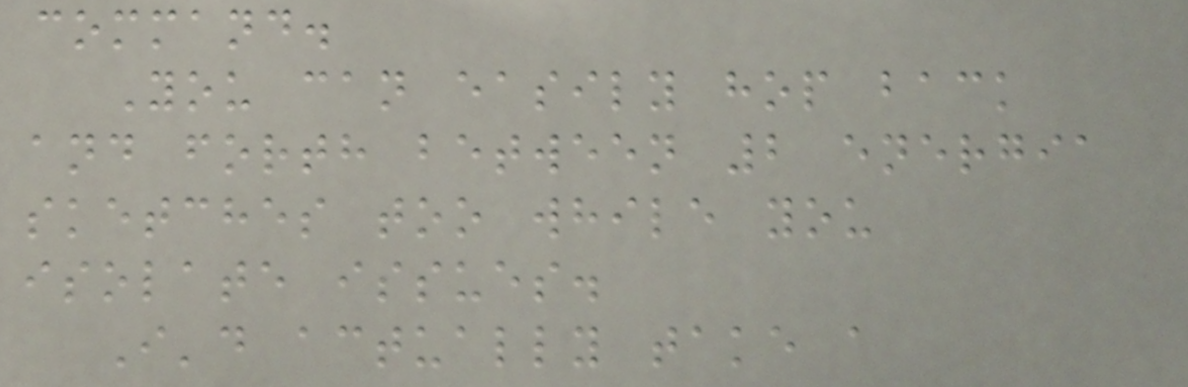command.
You can easily hop back
and forth between 2 energia
sketches too while you
isolate issues.
I'd actually take a
